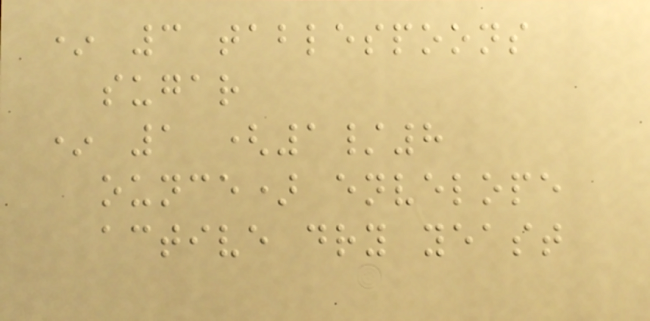* 3 tablespoons
sugar
* 1 (1/8
ounce) envelope
active dry yeast
